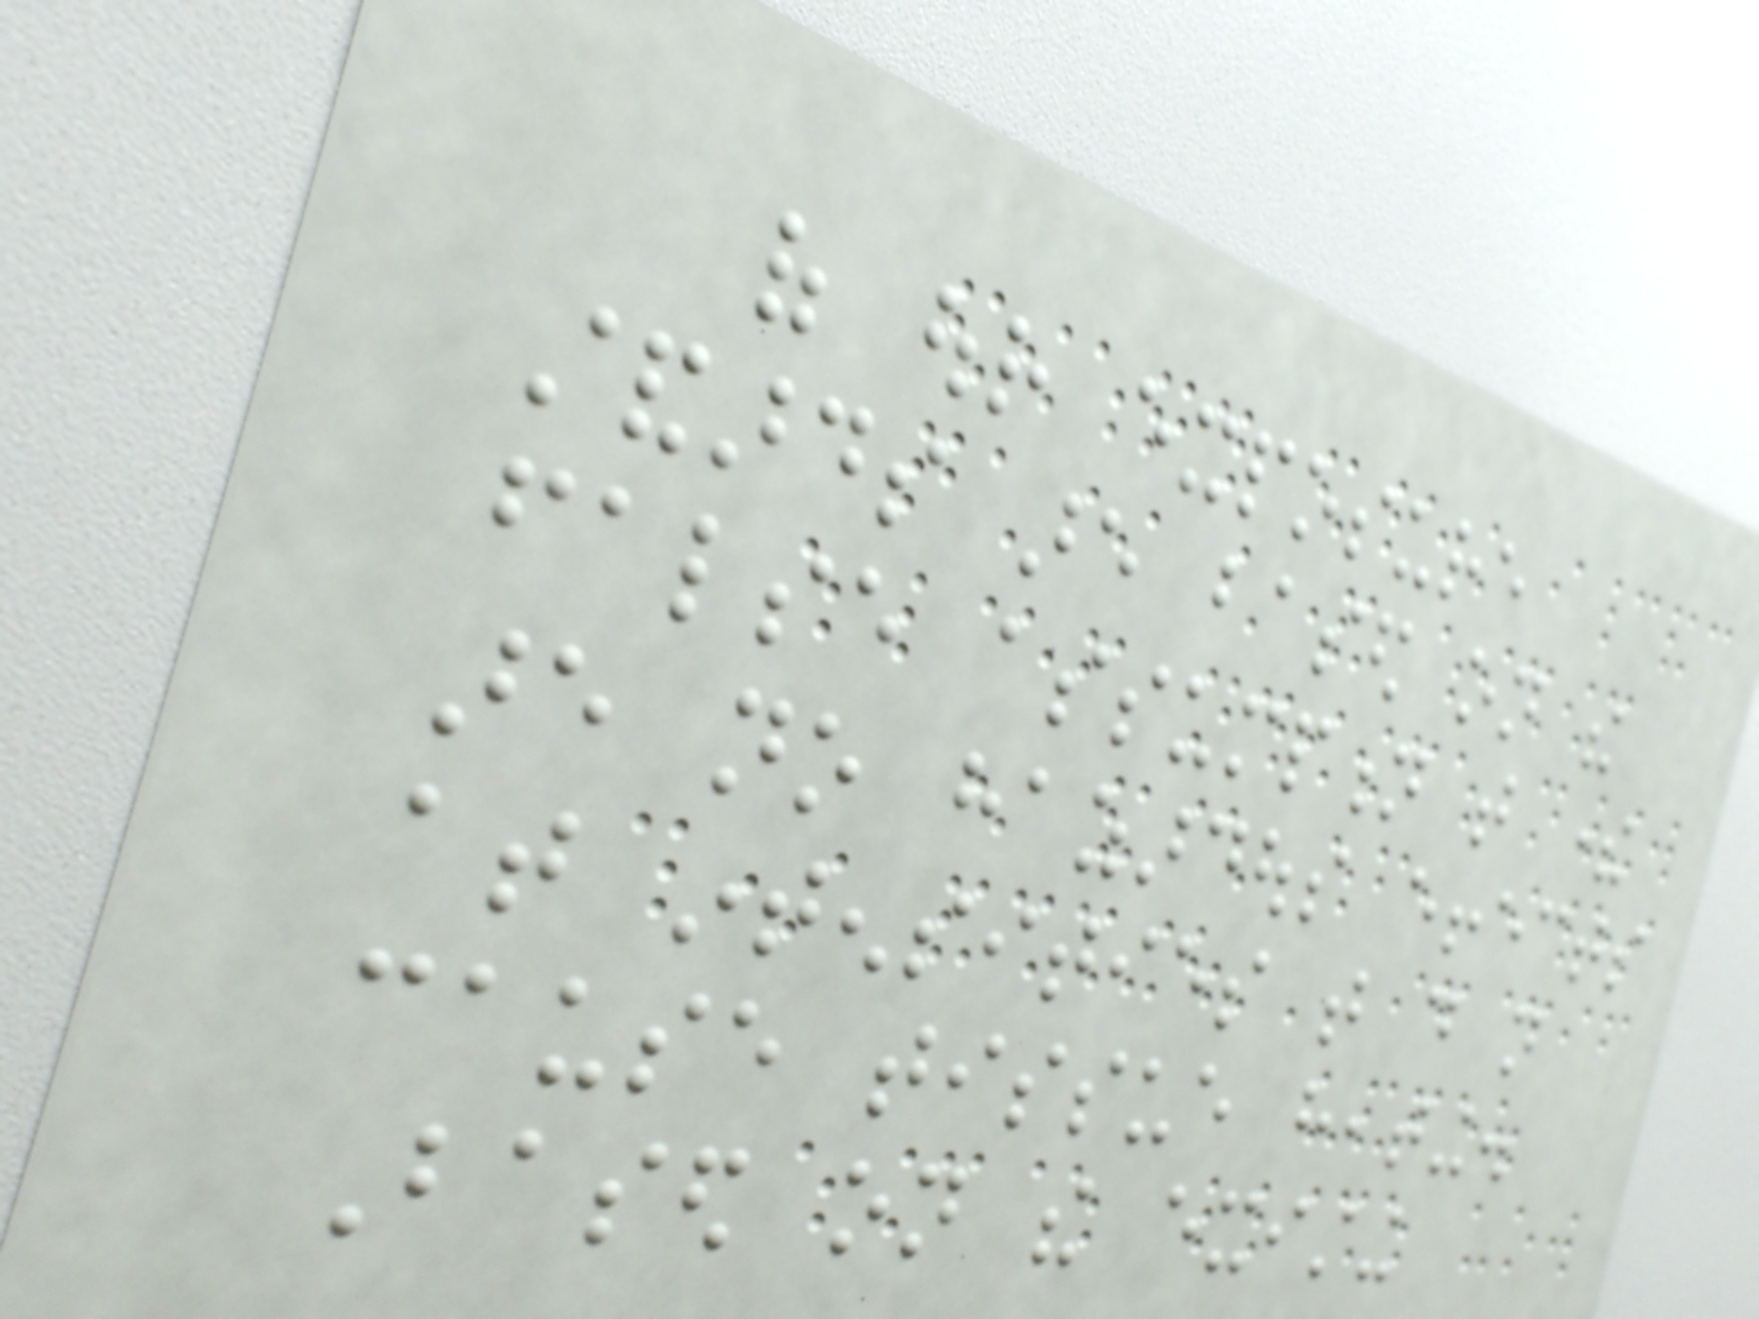of our exposure
standards are based on the
false assumption that there
are no hazardous effects
at intensities that do not
cause tissue heating.
Based on the existing
